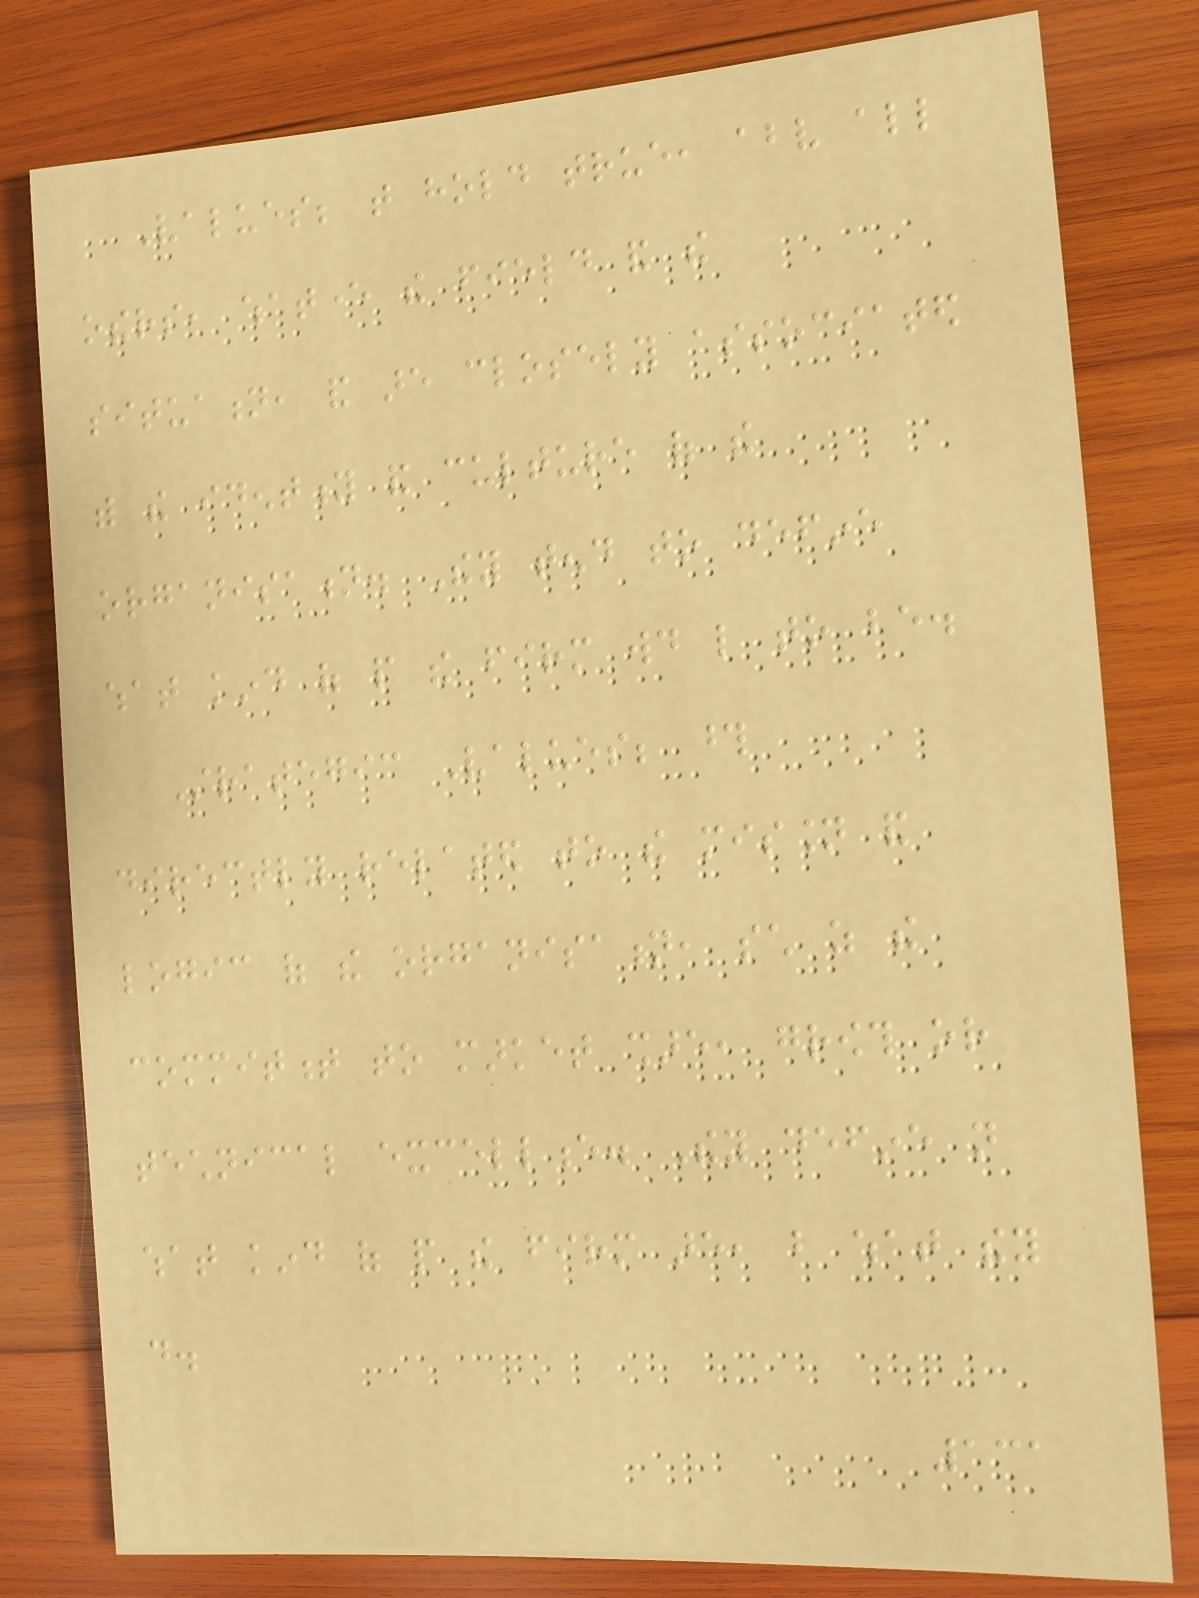Values; that hold true, above all
others, whatever the field and the
situation, and are closely associated
with the identity and culture of the
organisation. They tend to define
what kind of people the firm would like to be.
Strategic Values; those
directly related to the mission and
logic of the organisation, such as the
commitment to market share, growth or
technical excellence. They define not
what kind of people the firm are, but what they
do.
131
